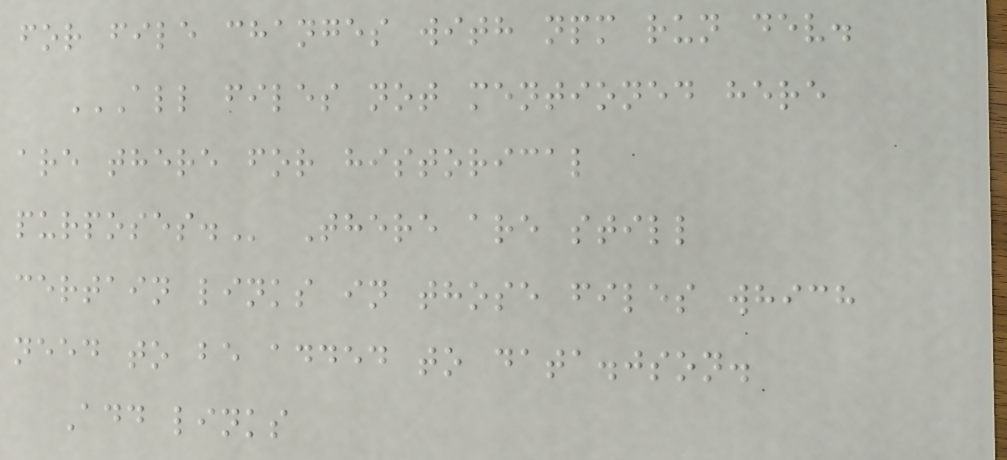for file changes with npm run dev.
ALL FILES NOT MENTIONED HERE
ARE THERE FOR HISTORICAL
PURPOSES. There are still
certain links in those files which
need to be added to data.json.
Add links
